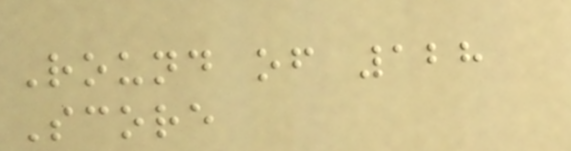Round of 128
Score
